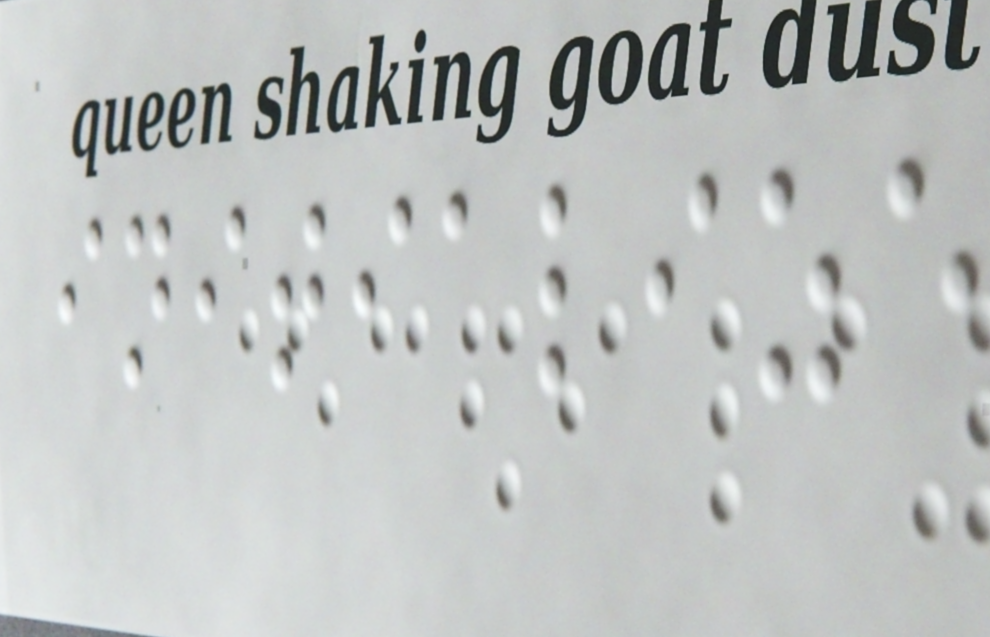initialize
